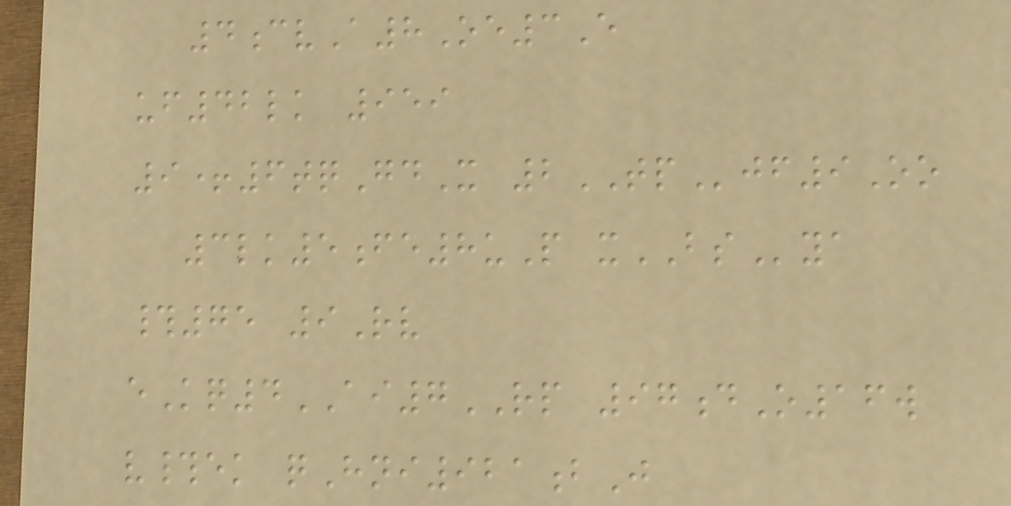4cvA8Oe3E
uf42lk 959
9+6tqGdX 2TPjf9Oo
3lk5fe8uP xBSya
#75 9Rv
eKq4AI7RP 97dO16w
v#ek qHni921bJ
